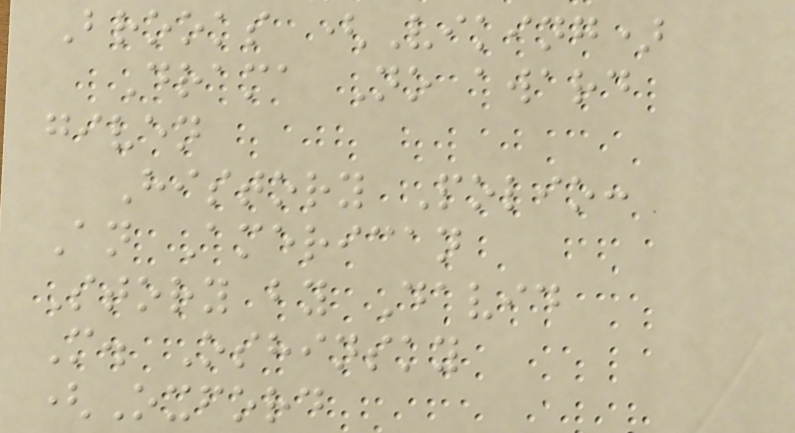Brooks (Viking)
Drama No award
given
History Polio:
An American
Story by David
M. Oshinsky
(Oxford
